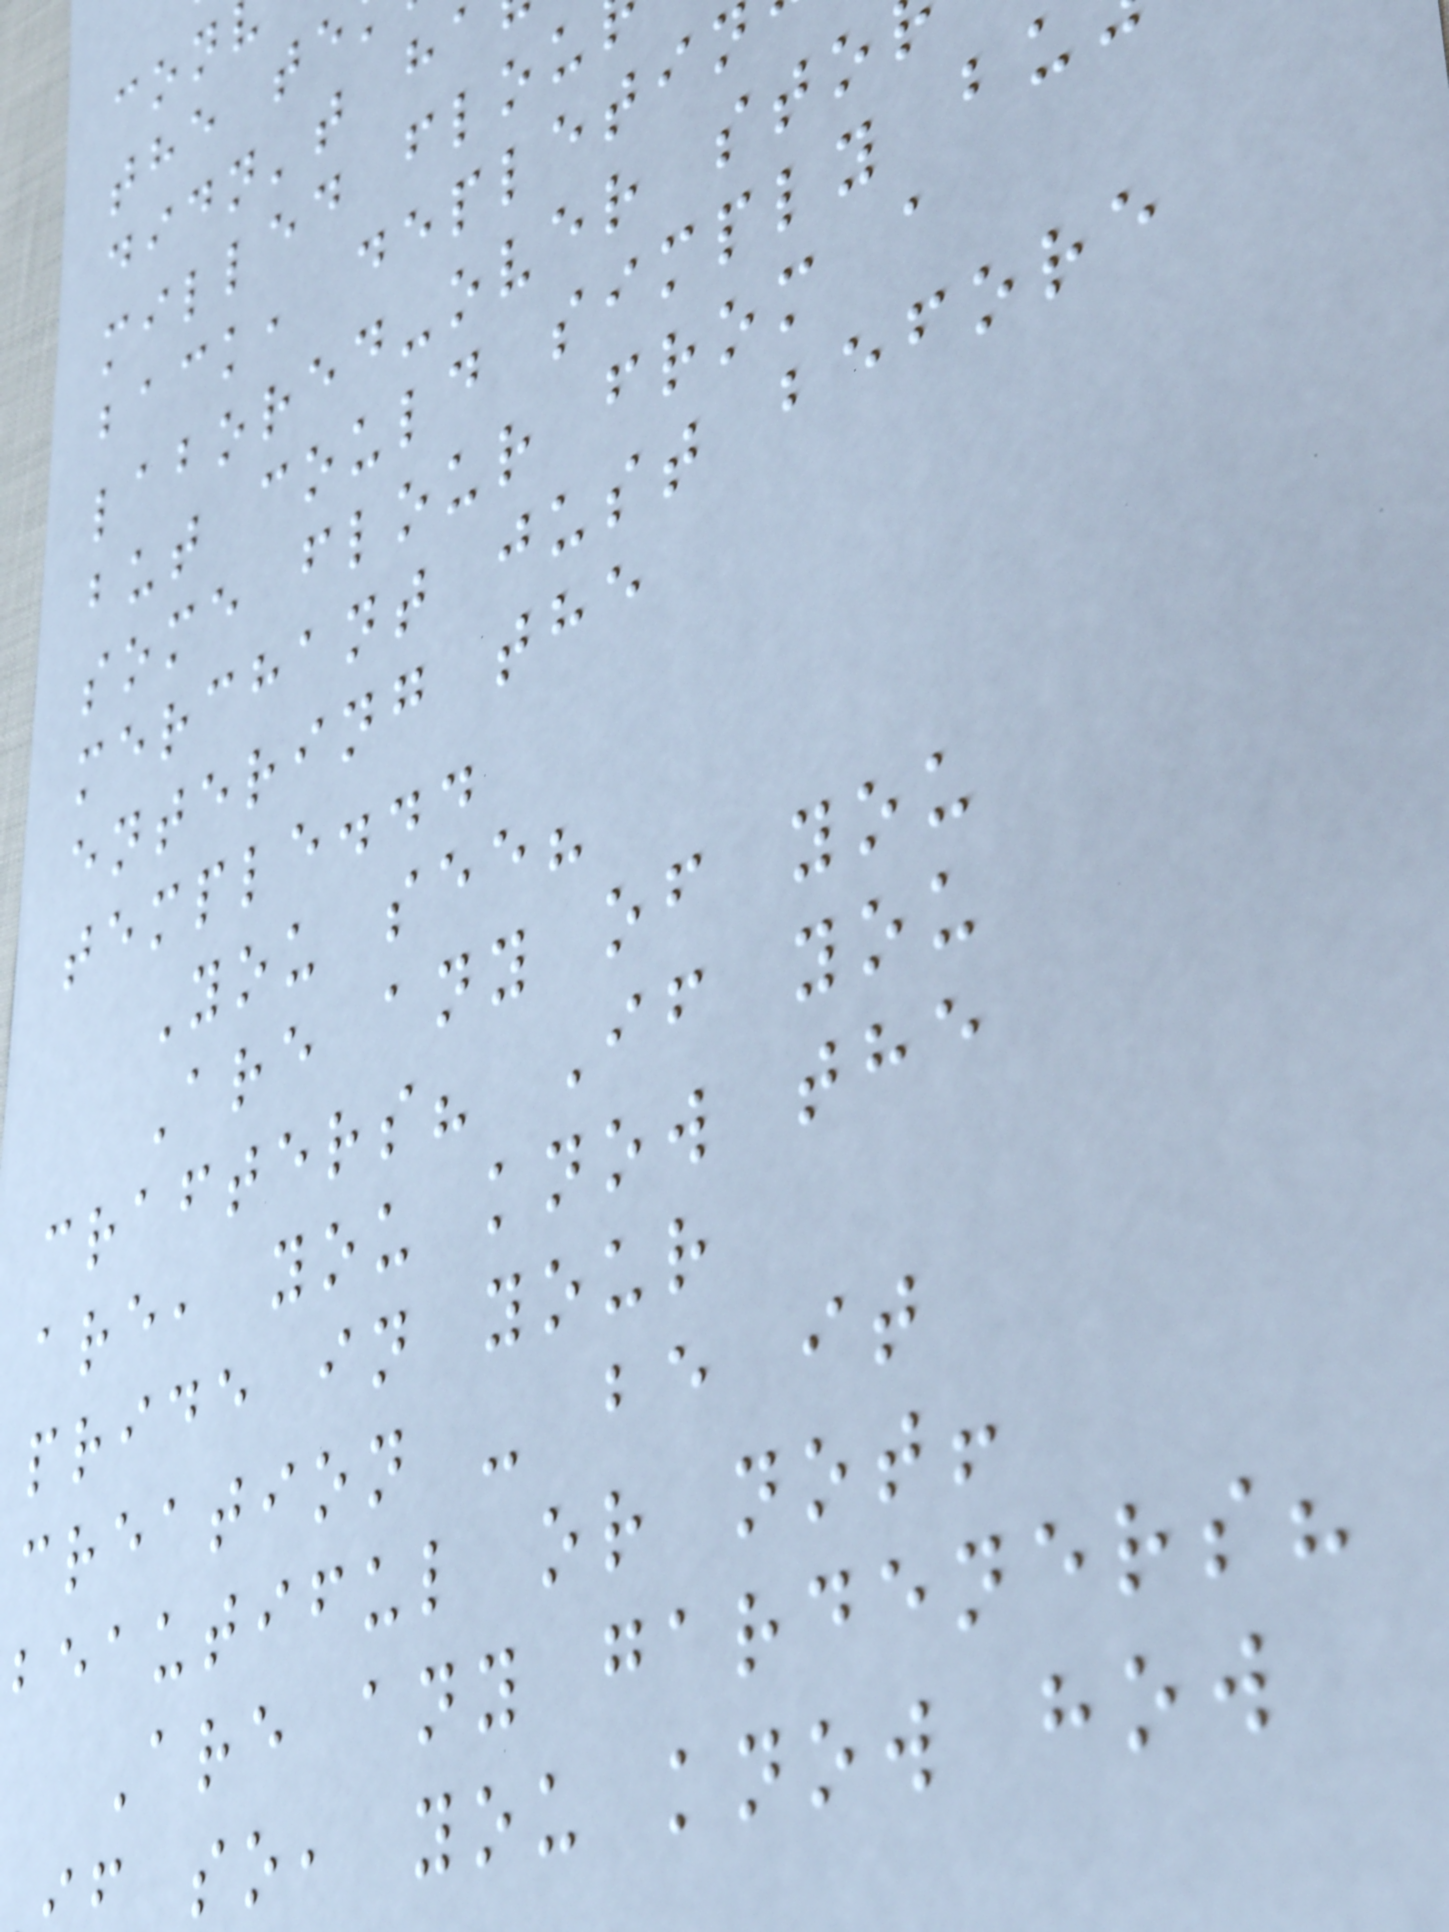the te
didn't h
milled flou
back, depletin
labored-over sto
but could simply bu
some flour from a
merchant just before
entering the
temple...
You see?
Are any of you
crafters? If you
are, you know the
pride in your
creation - be it
beautiful or not!
Are any gardeners?
so, you know how
